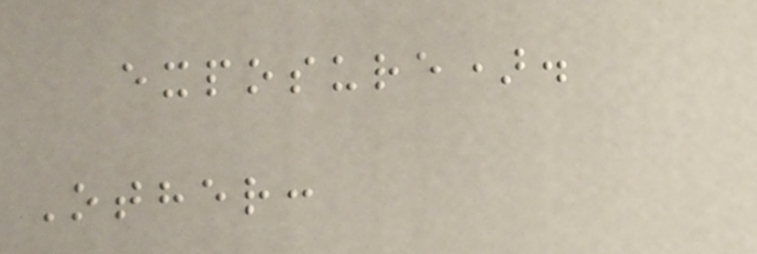exposure).
Other:
